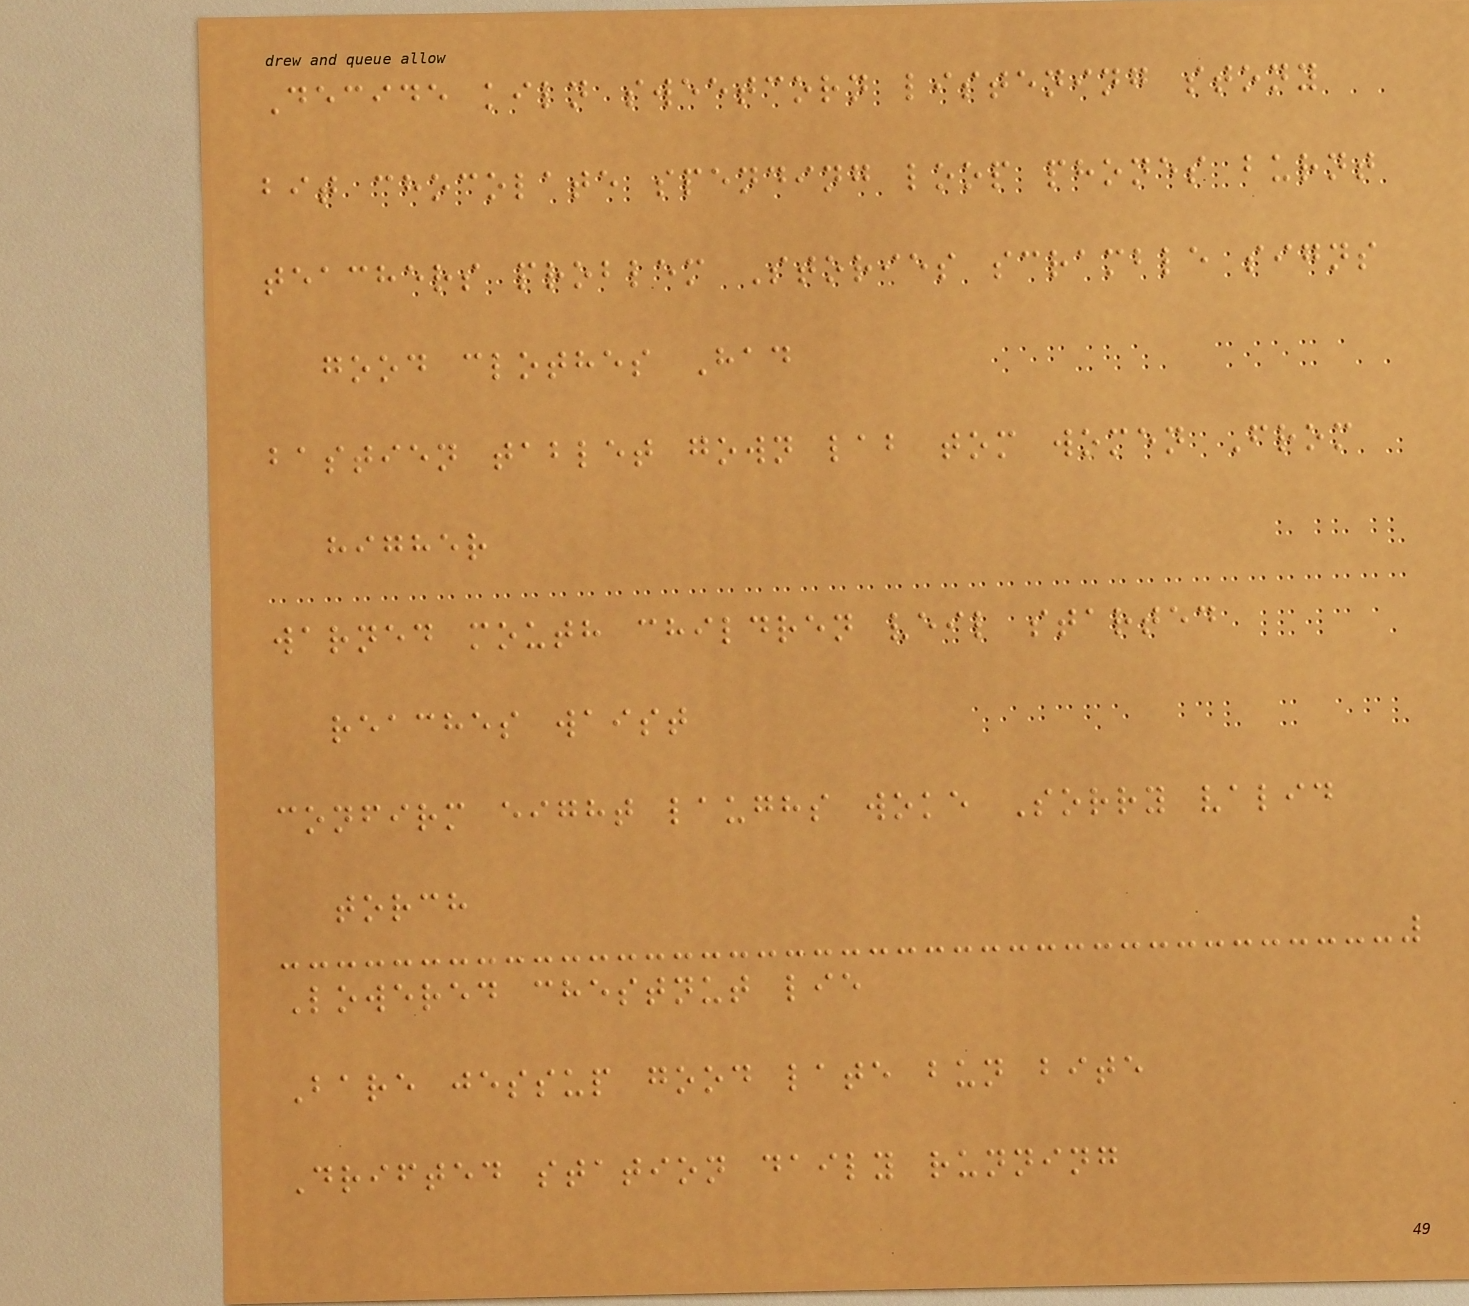Decide kiln sweetcorn listening stony
bit chocolate spending loop phones burnt
teachers problem Stories scramble signs
good clothes Had
bastien tablet gown lab tom women From
higher
warned mouth children veil started
reaches waist
confirm eight laughs woke Sorry valid
torch
Lowered chestnut lie
Bare jessup good late bun bite
Drifted station daily running
